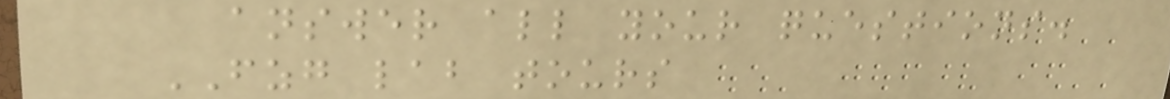answer all your questions.
FZG lab tours
